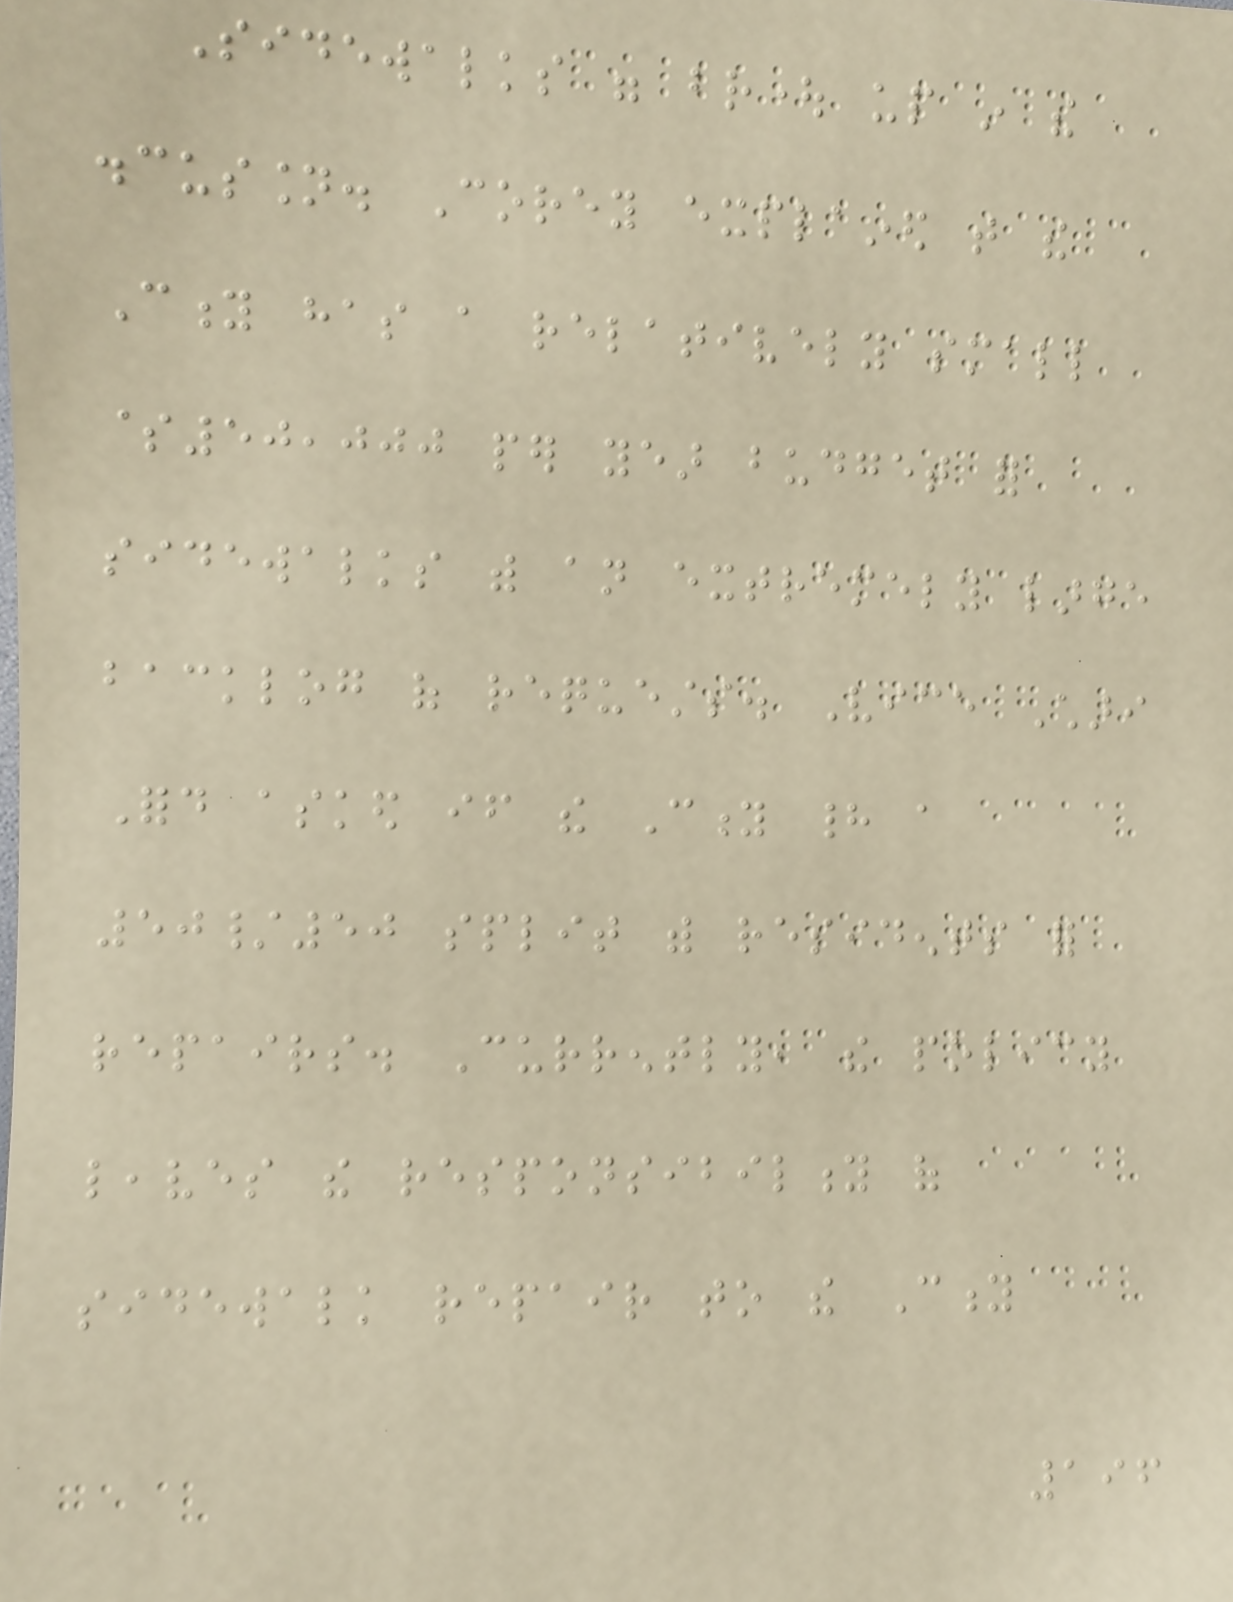Sidewalks were brought up in the
discussion. Corey explained that the
City has a relatively small
$50,000 per year budget for
sidewalks with an extremely large
backlog of requests. Vice Chari
Ford asked if the City had a
50/50 split with residents for
repairs. Currently, the policy
leaves the responsibility of
sidewalk repair to the City
196
